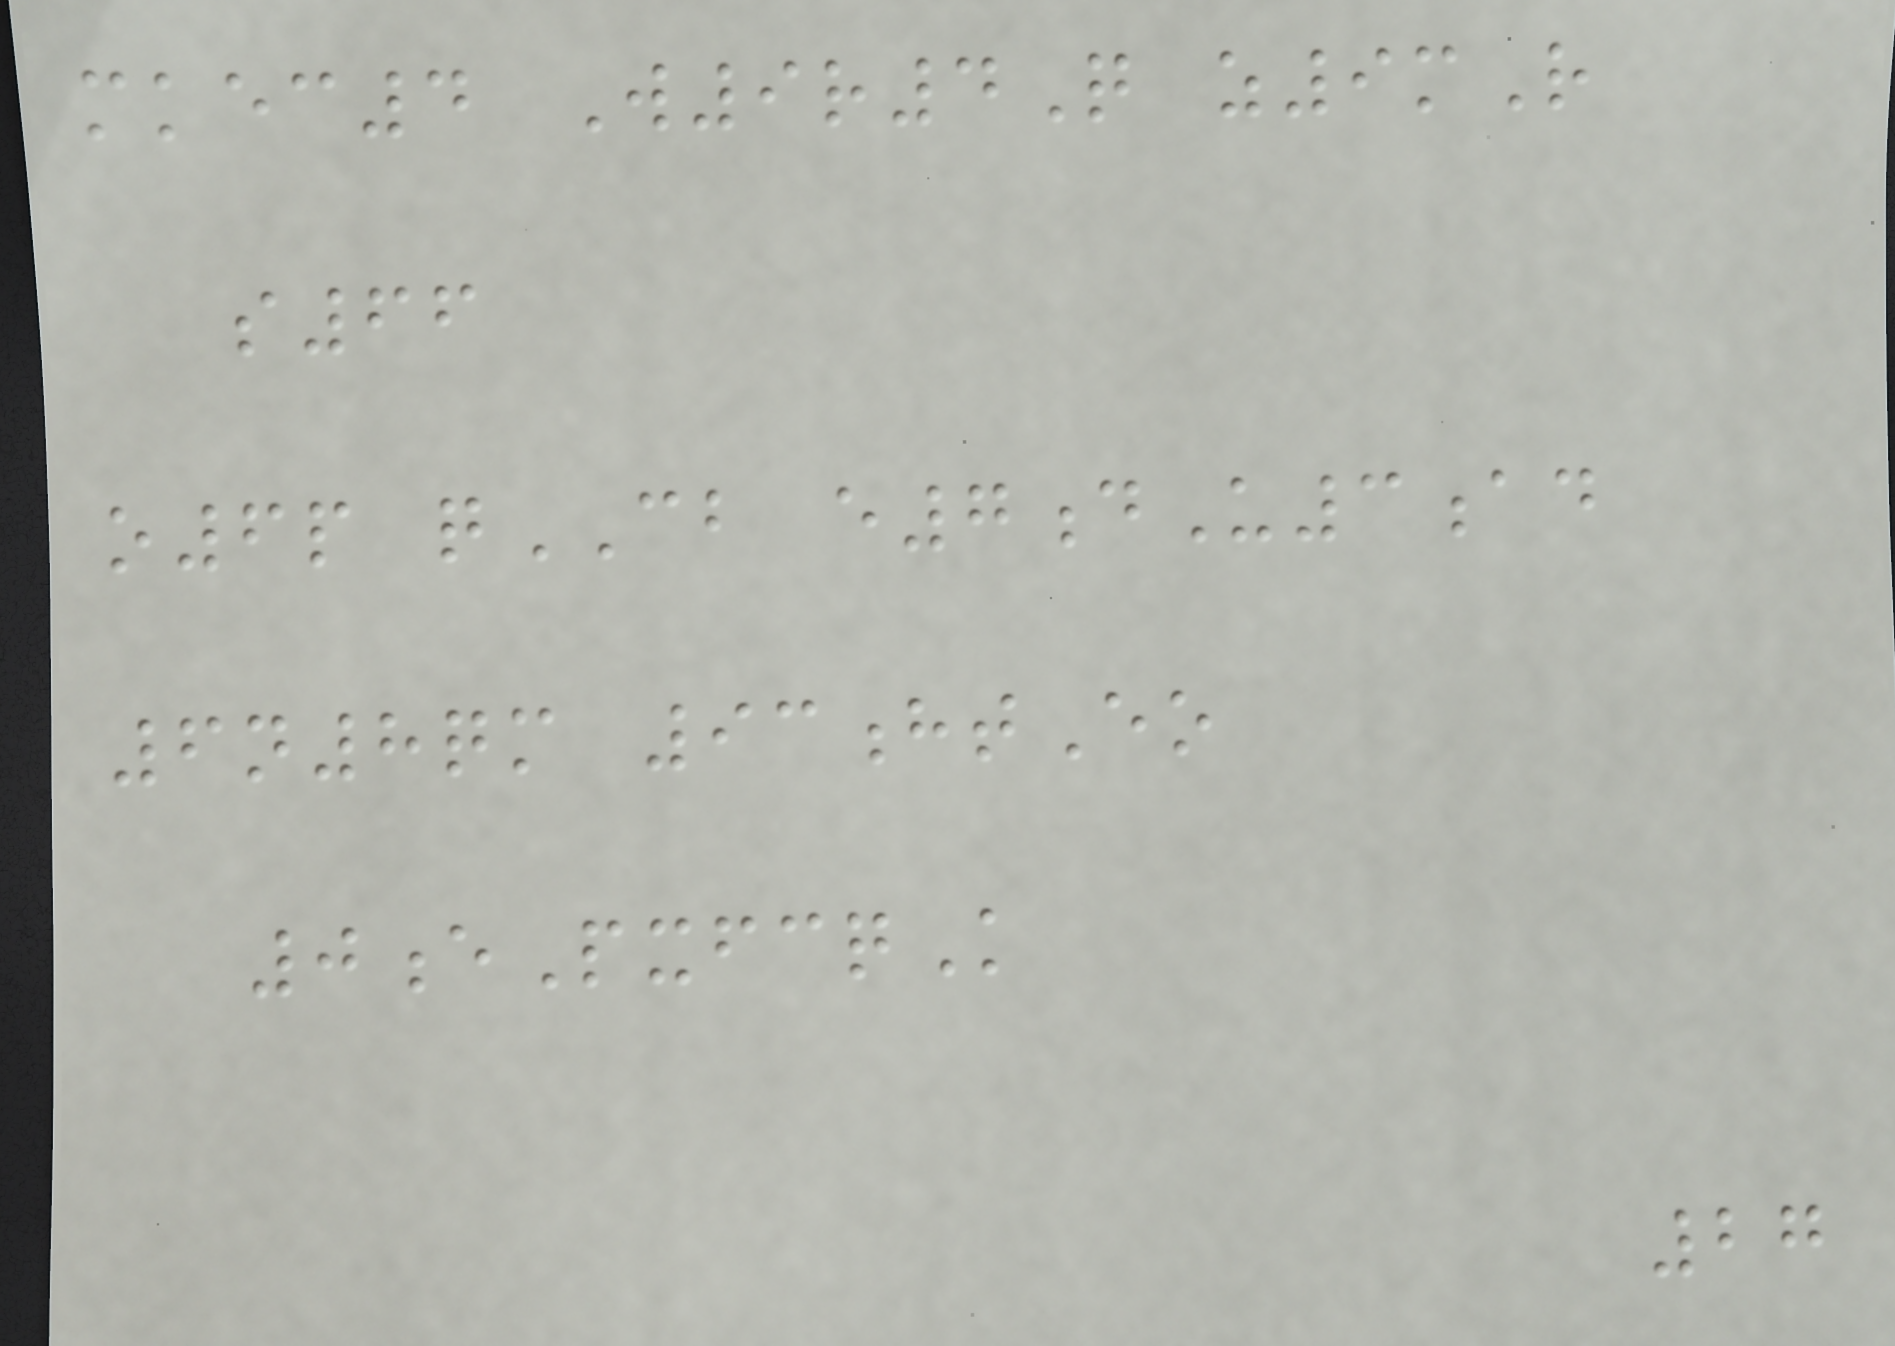mkec4 W9r4Q z9mR
s66
o6p qCB e7dU3ad
6n8qm 93htEo
0ePxfcqK
27
